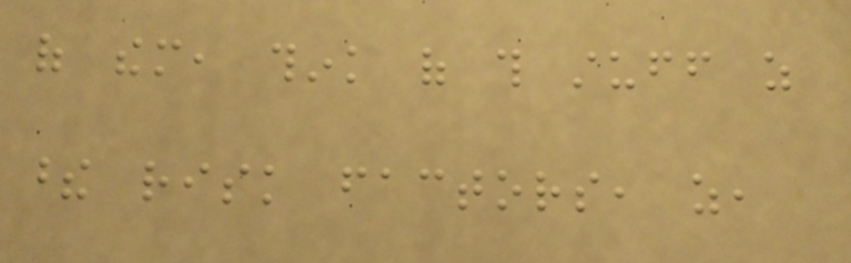of them, think of this stuff as
these risk factors, as,
